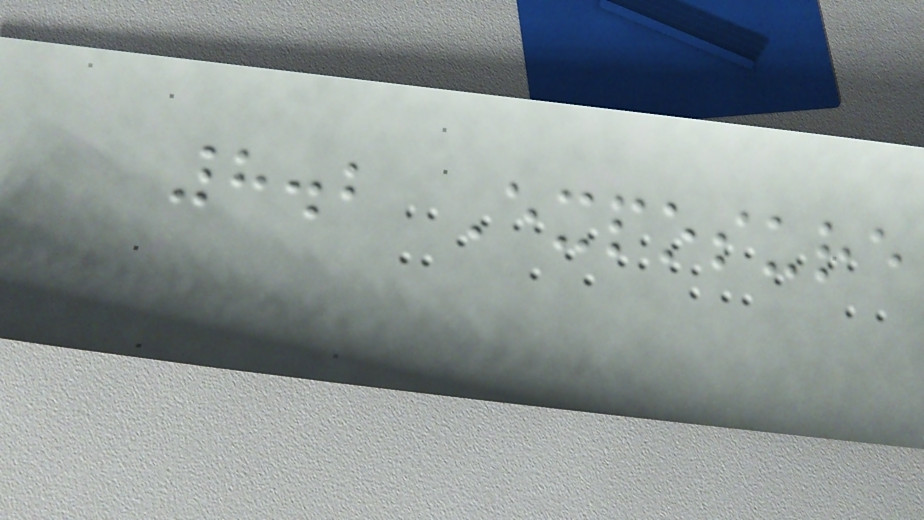8.2 Exposure
